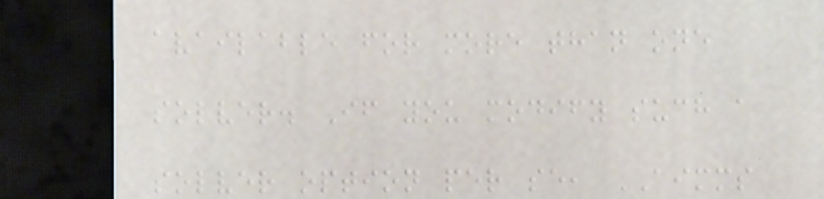available for more than one
solver. If you modify such a
solver option per se, AIMMS
